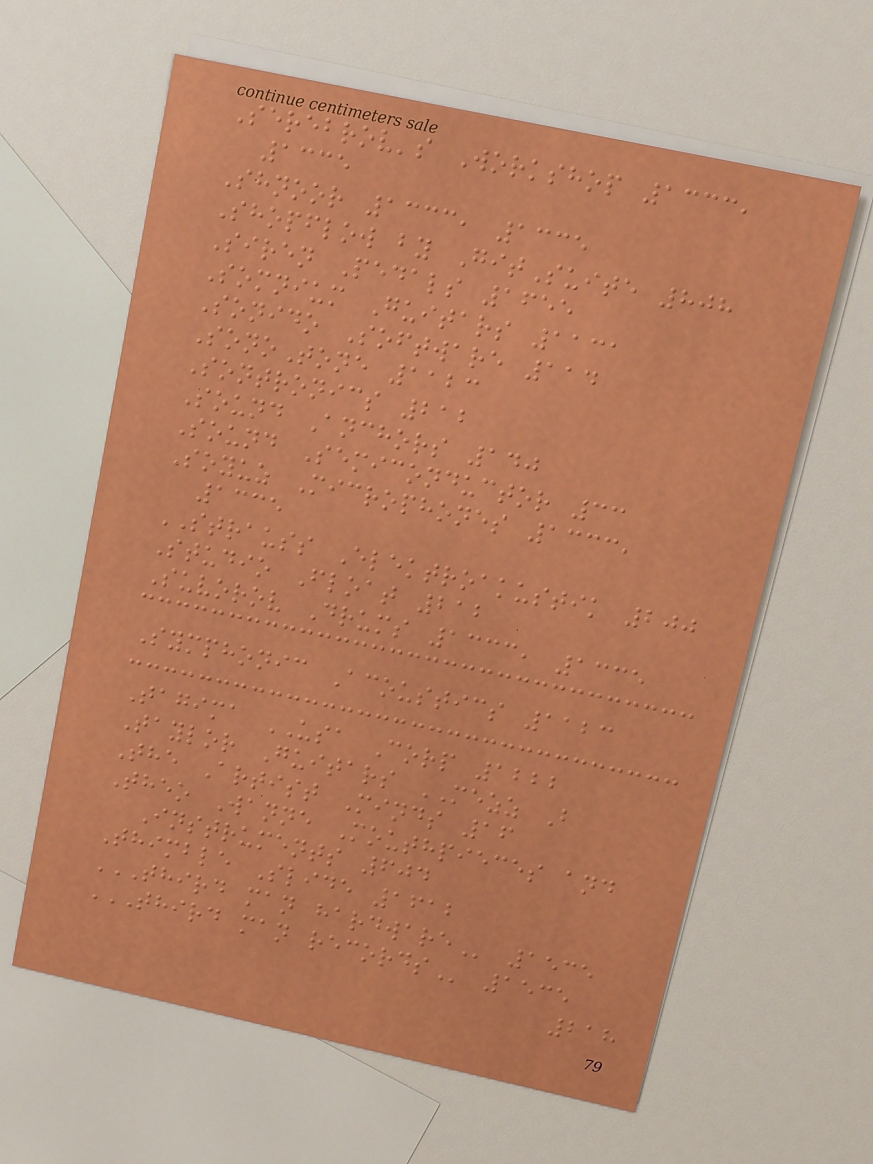Serebrov's Workshop 1333,
1335
Shnoor 1333, 1335
Shopflow by GitSuite 808
Siren Pedals 1655
Somnium Guitars 1131
Sonido Software 114
SonoTone 1123
Sontronics 212
Sound Anchors 140
Sound Semiconductor 33
Soyuz Microphones 1333,
1335
STRAUSS Elektroakustik 200
Studio Float 212
Suvorov Drums 1333, 1335
Symphonic Acoustics 1123
Tagima USA Corp 1222
Taylor Guitars MEZZ B
The Artist Minds 16
Theo Wanne Mouthpieces and
Instruments 604
Thimble Slide 1612
THIRD MAN HARDWARE 1535
THIRD MAN RECORDS 1535
218
